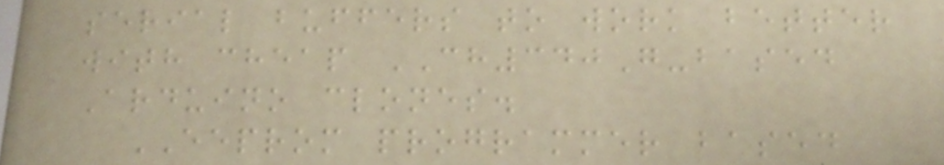serial buffers to work better
with cheap CH340G-based
Arduino clones.
EEPROM programmer based
